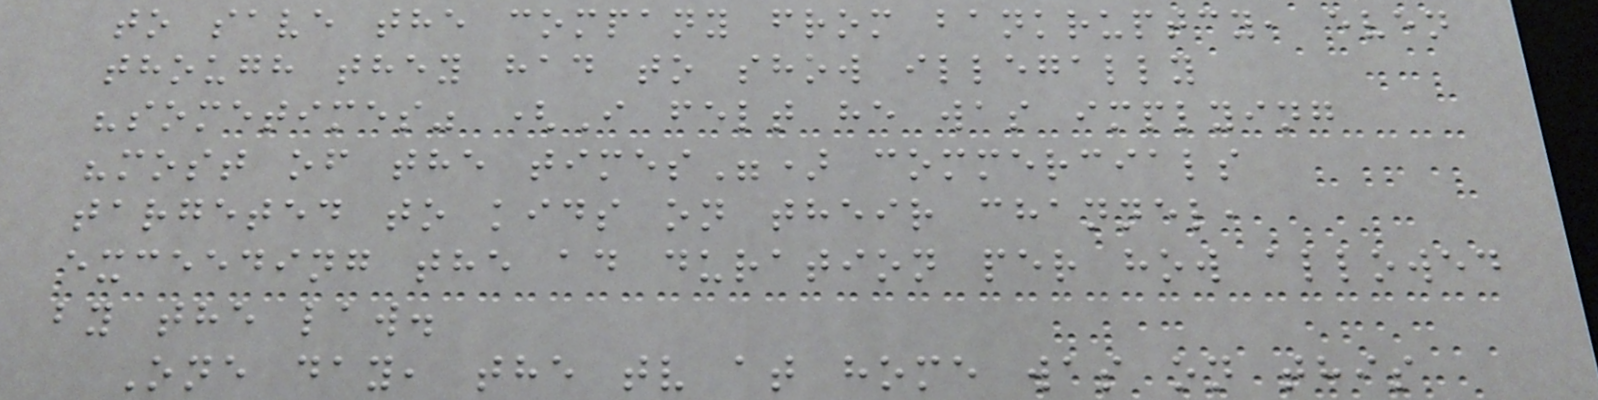to save the company from bankruptcy, even
though they had to show illegally
"sometimes" (I felt he was implying
"most of the times") commercials
targeted to kids on their channel,
exceeding the ad duration per how allowed
by the law.
One day, the tv at home was on this
